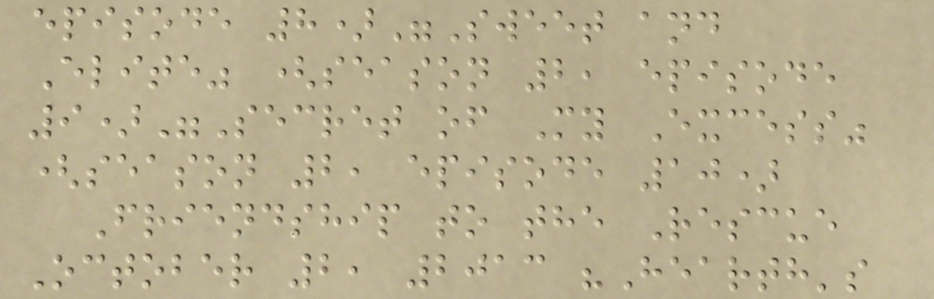episode 8)"Sweet and
Elite" (season 2, episode
9)"Secret of My Excess"
(season 2, episode 10)
Friendship to the Rescue
October 2, 2013 "Hearth's
